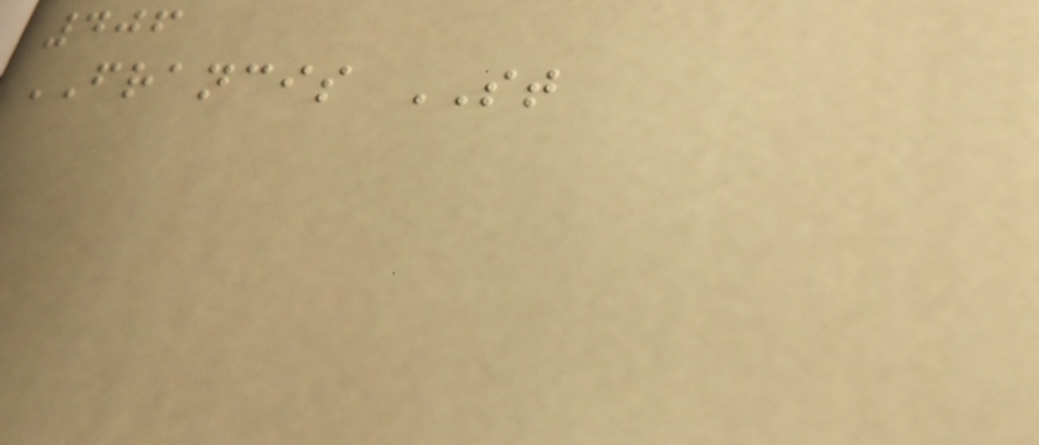406
FRANCIS ST
